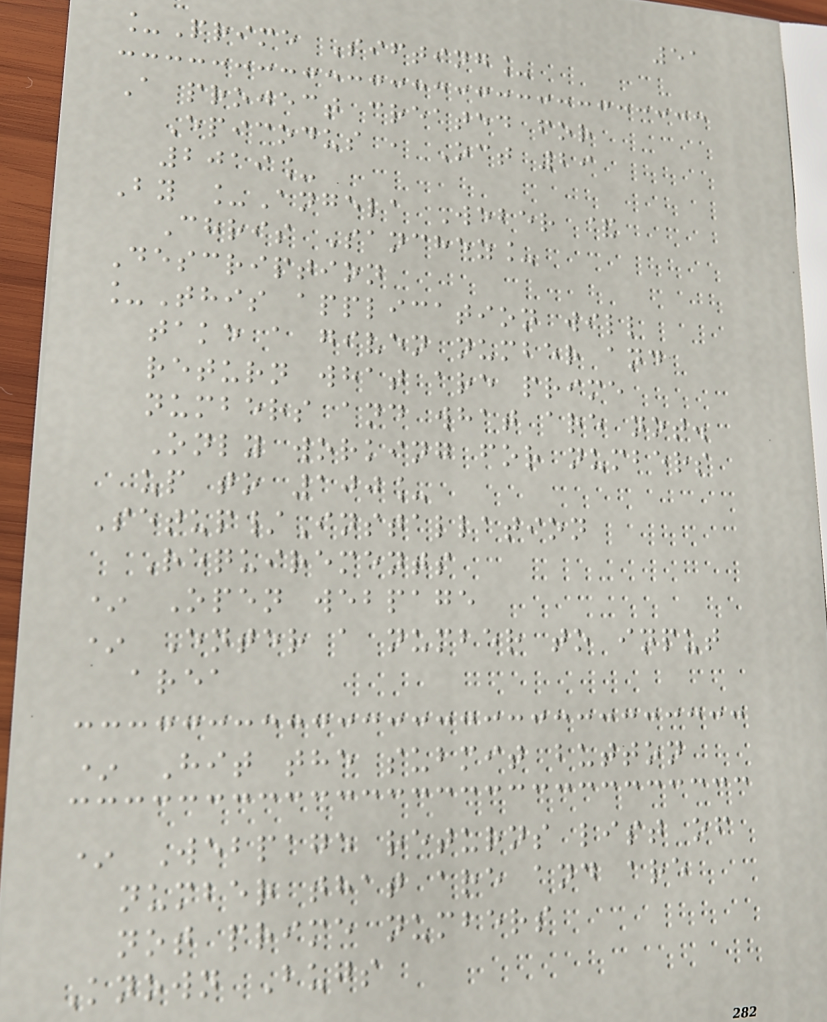51
_Prime Sifting_
A project created for
Epicodus , Oct 29
2019_
By _Angela Weber &
Chris Sanchez_
Description
_This application will
take a given number and
return what are prime
numbers and what are not.
Only working for numbers
up to 100_
Setup/Installation
Requirements
* Open webpage
* Enter a number to input
area
* Hit the submit button
* Webpage returns list of
number that are and are
not prime numbers
Known Bugs
